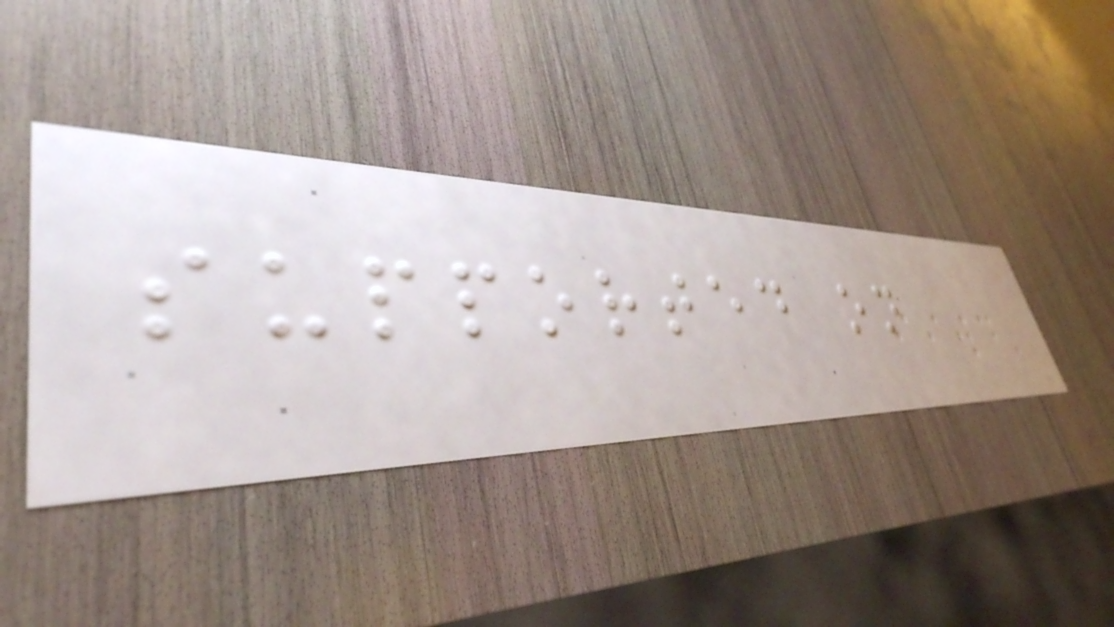supported on
